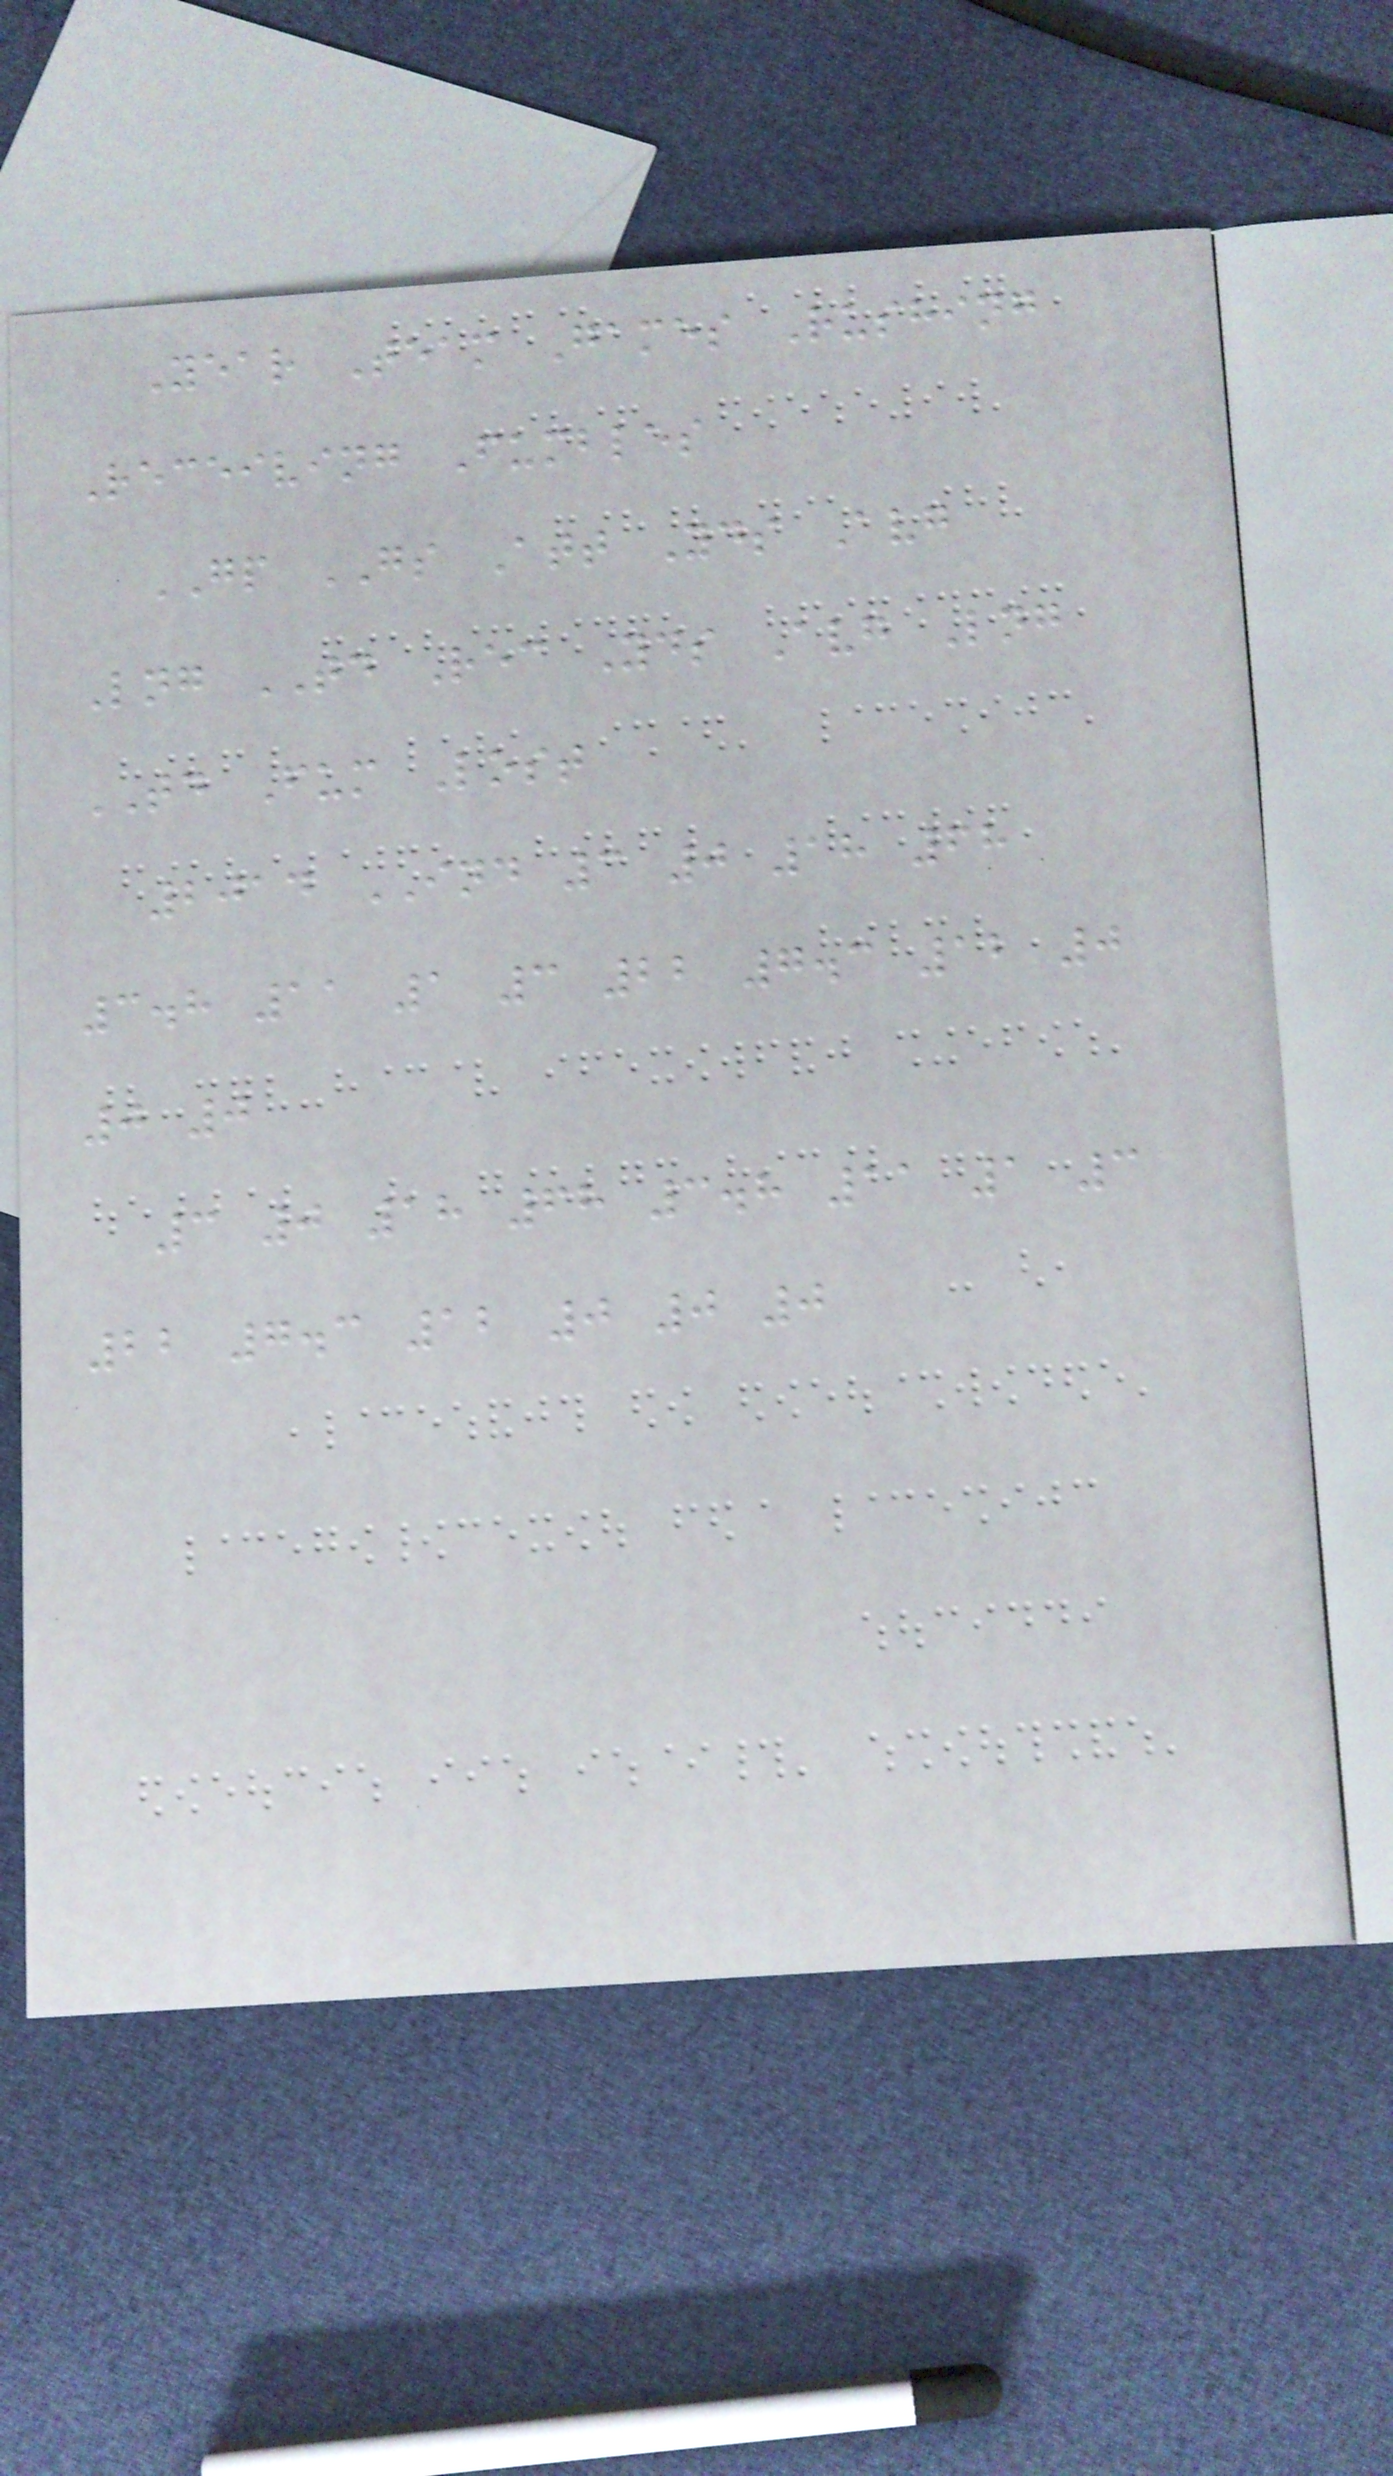Year Team Games Rushing
Receiving Fumbles
GP GS Att Yds Avg
Lng TD Rec Yds Avg Lng
TD Fum Lost
2014 IND 3 0 18 68
3.8 11 1 3 22 7.3 12 0
0 0
3 0 18 68 3.8 11 1 3
22 7.3 12 0 0 0
